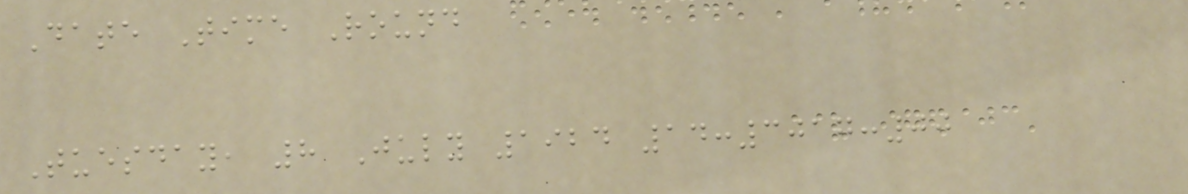Date Time Round
Tuesday, 8 July 1924 14:3017:00
